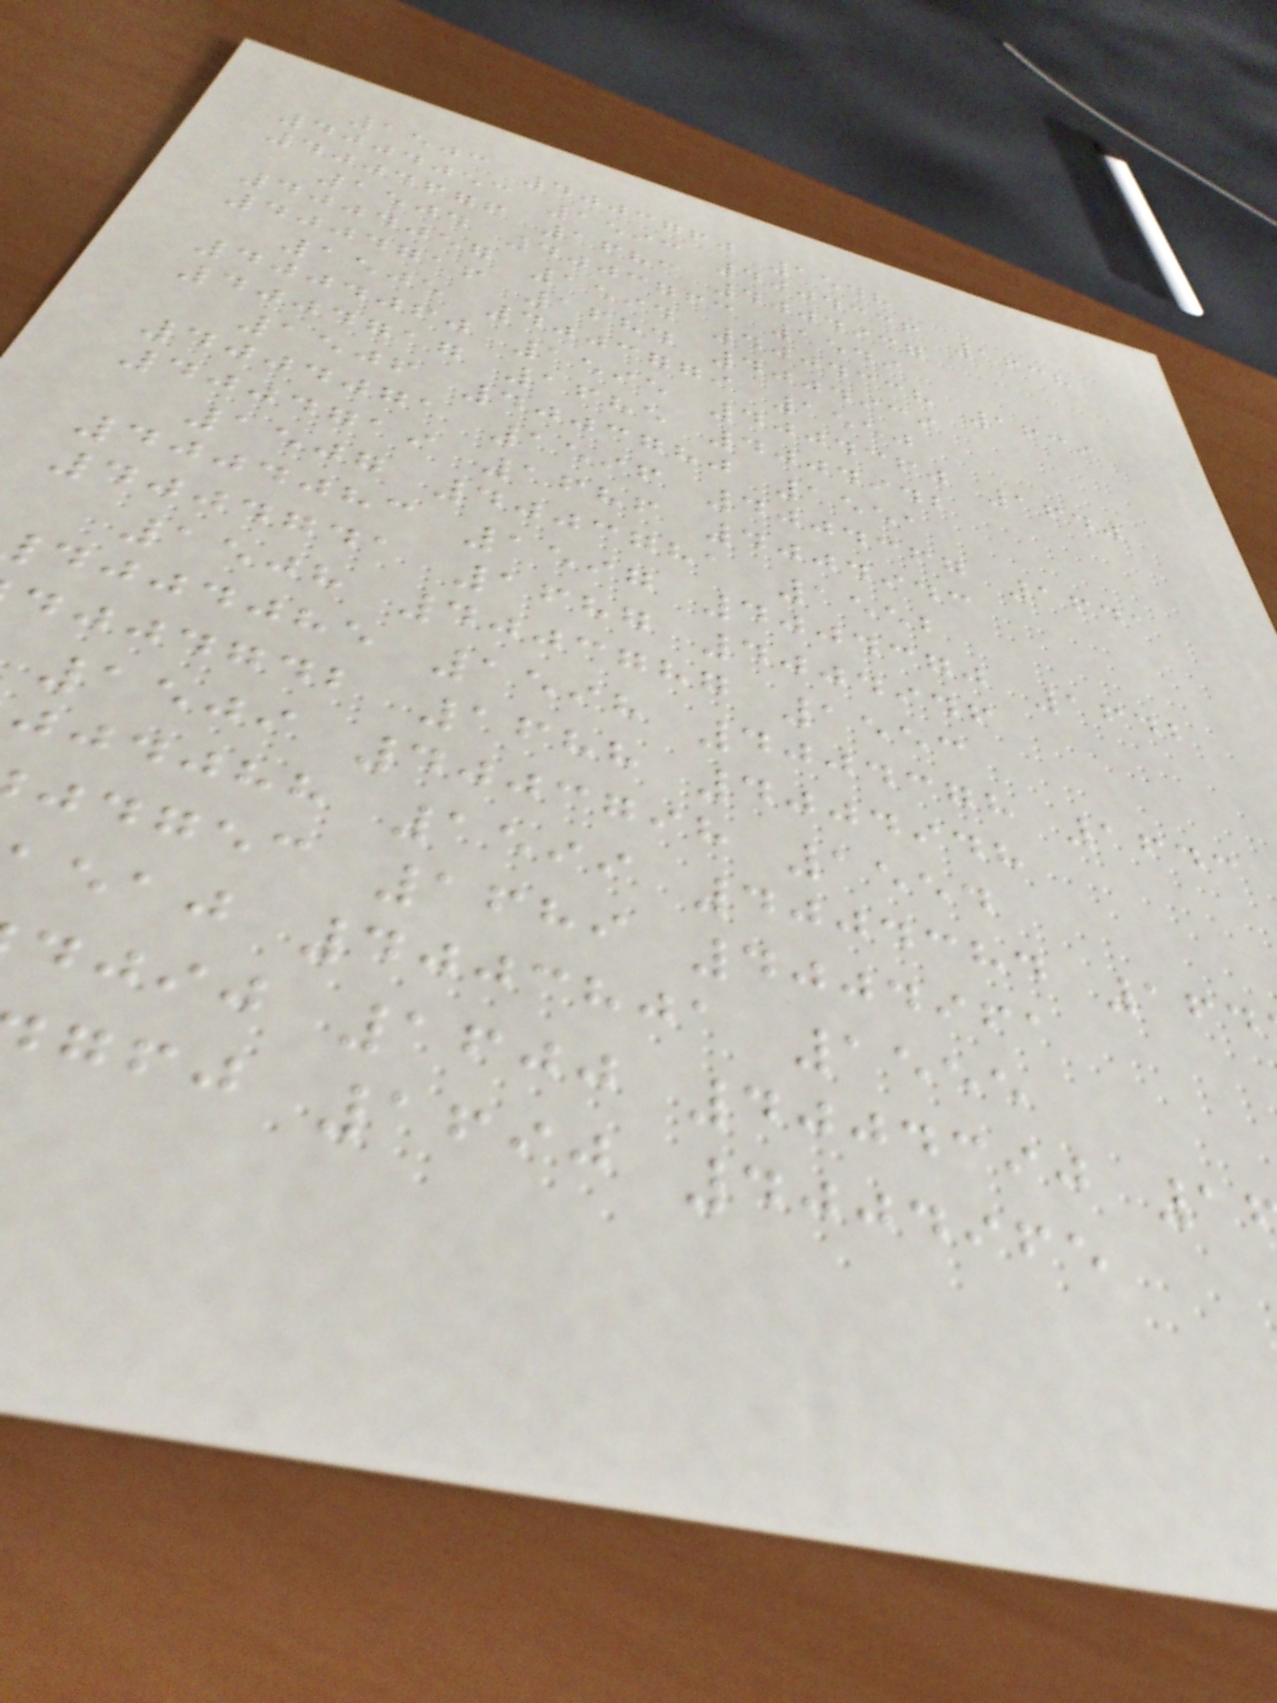1503 4003760 1548
4004053 1593 4004336 1638
4004676 1683 4004937
1504 4003763 1549
4004057 1594 4004338 1639
4004716 1684 4004939
1505 4003779 1550
4004060 1595 4004360 1640
4004717 1685 4004942
1506 4003780 1551
4004071 1596 4004367 1641
4004719 1686 4004943
1507 4003781 1552
4004083 1597 4004370 1642
4004741 1687 4004946
1508 4003787 1553
djjdjhe 1598 4004378 1643
djjdgdb 1688 4004948
1509 4003798 1554
jjdjhh 1599 4004384 164
jdgec 1689 4004961
eaj 4003801 1555
djij 1600 4004390 1
gfj 1690 4004965
